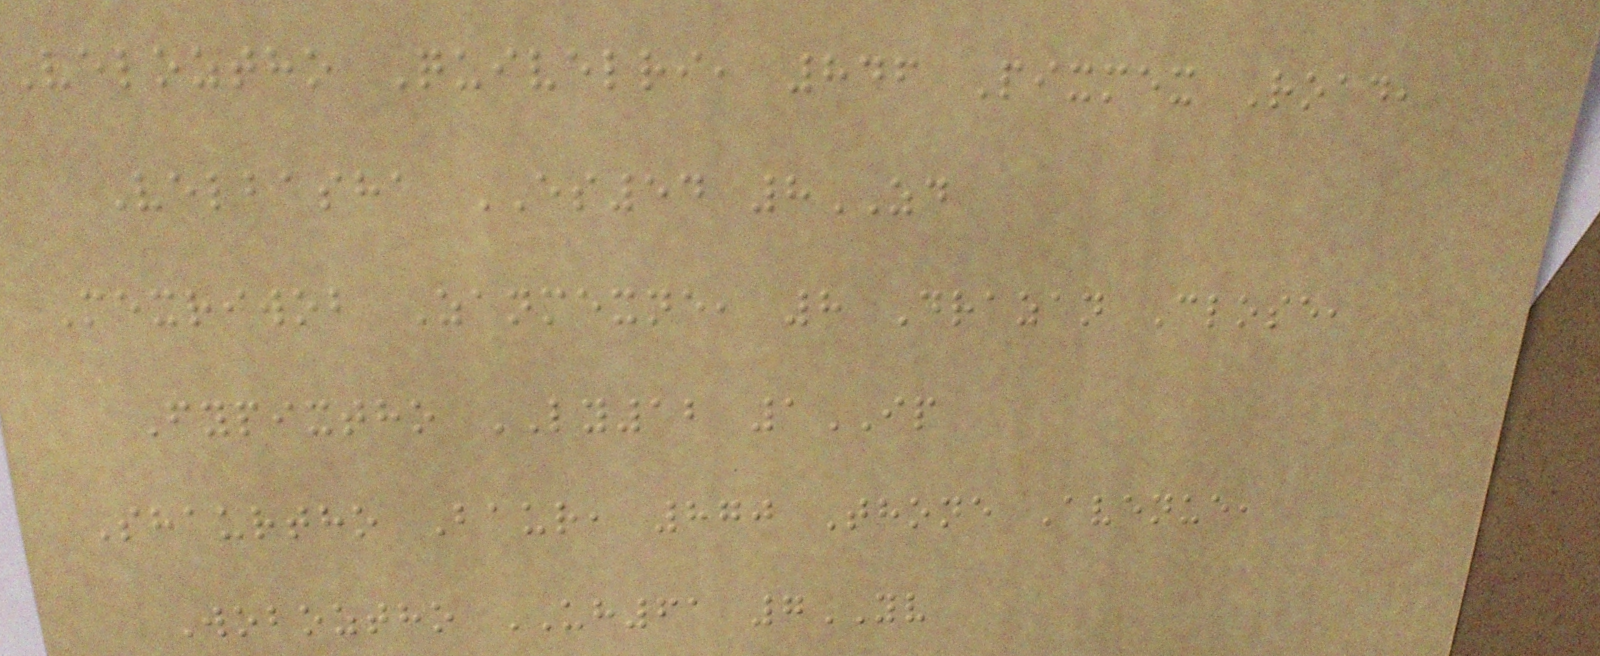Veloztho Quivelri, 846 Pixmex Road,
Velbasha ES54 8ZD
Mexriwob Zanmexne, 8 Drazan Close,
Fypixtho LY12 1IP
Shaurtho Baur, 870 Thone Avenue,
Woboztho UH61 7YV
